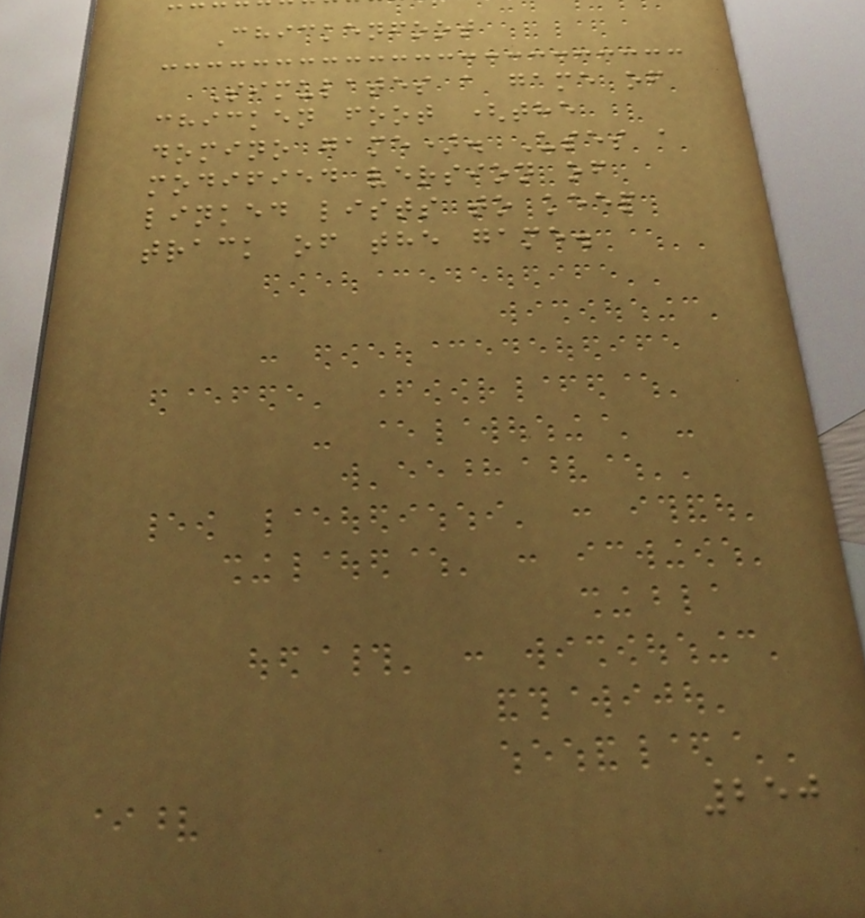Chickenfoot
Simulates a game of
chicken foot (the
domino game). Uses a
modified version of
linked lists to keep
track of the game.
250
